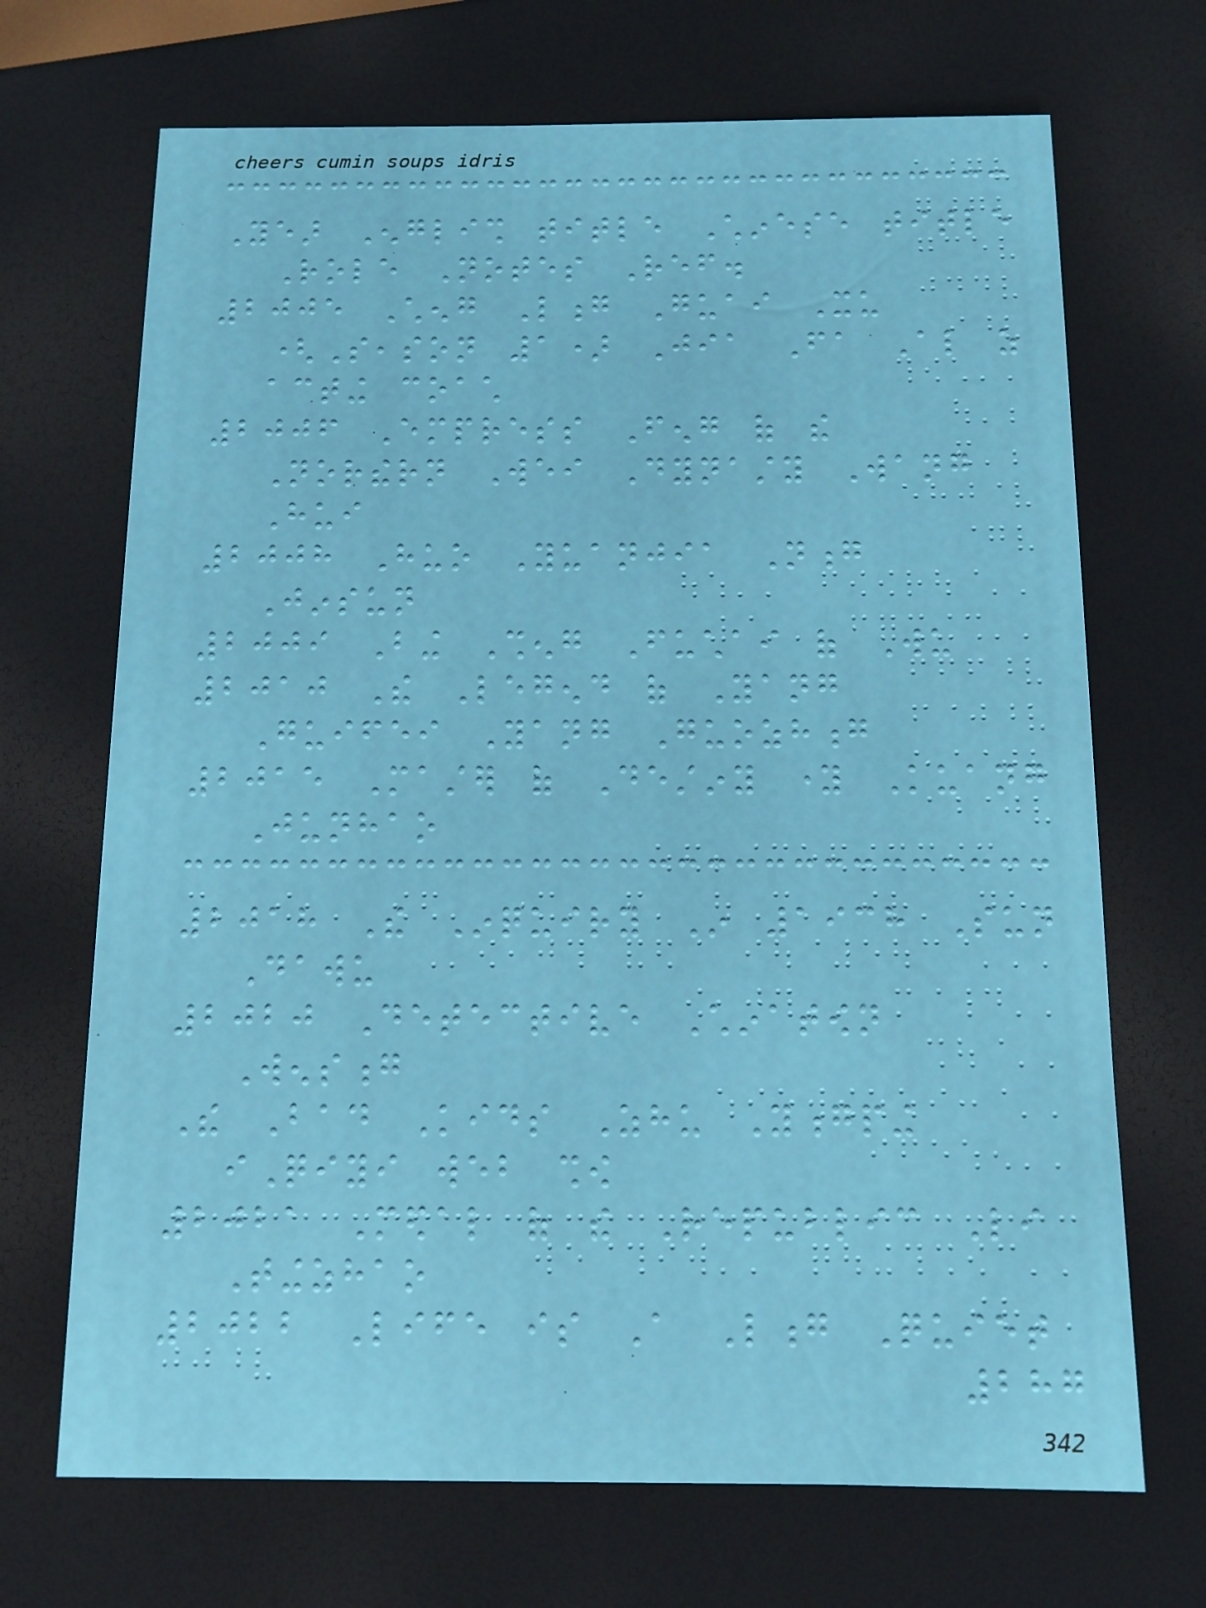Year English title Chinese title
Role Notes Ref.
2005 Cheng Long Guai Xu
(Season 1) Jia Fa Also as
acting coach
2006 Empress Feng of the
Northern Wei Dynasty Wang
Hui
2008 Huo Yuanjia Nong
Jinsun
2009 Bing Sheng Fuchai of Wu
2010 The Legend of Yang
Guifei Yang Guozhong
2015 Master of Destiny young Kuang
Junhao
2018 The Inquiry In 1938 Sun
Dawu
2020 Detective Chinatown
Wensong
The Bad Kids Zhu Yongping
iQiyi web show
2021 Medal of the Republic Li
Tingzhao
2022 Life is A Long Quiet
287
